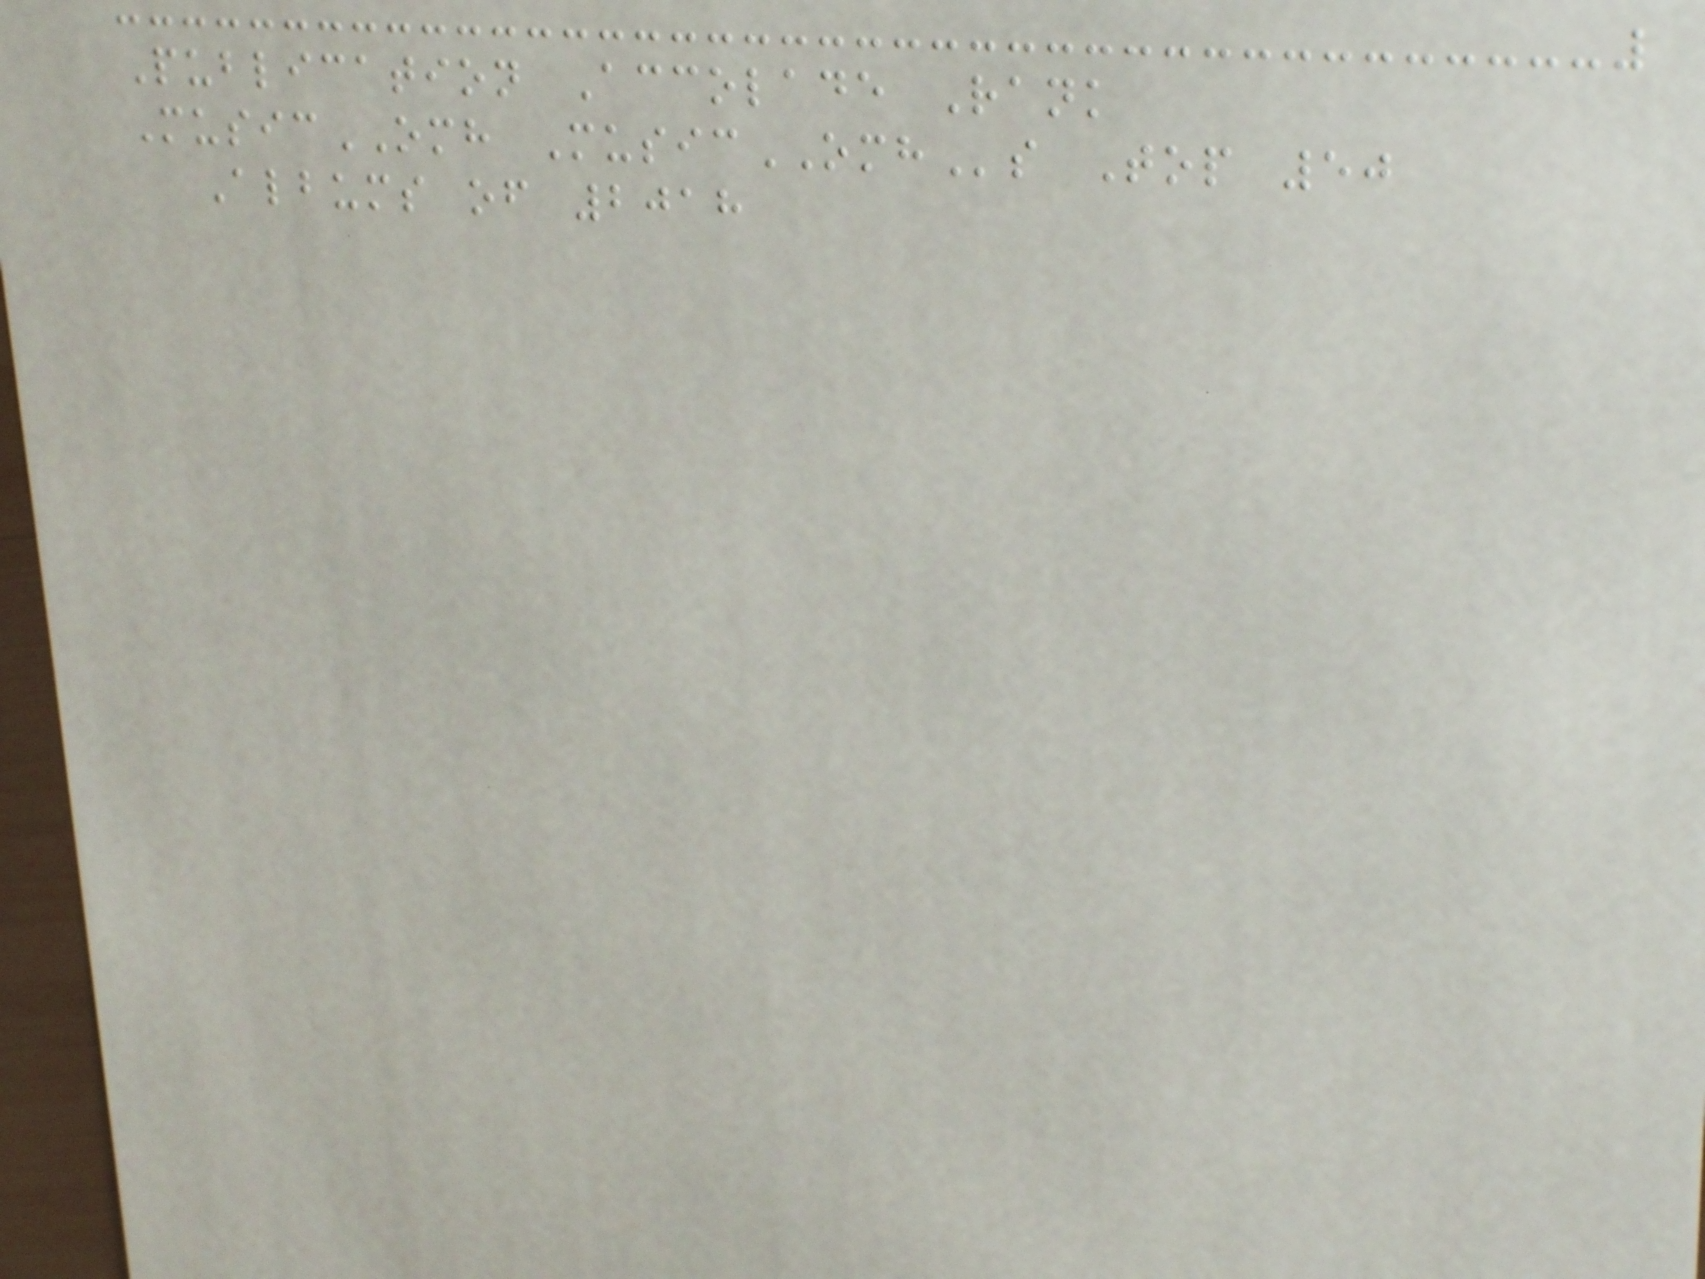Publication Accolade Rank
MusicOMH MusicOMHs Top 50
Albums of 2018
